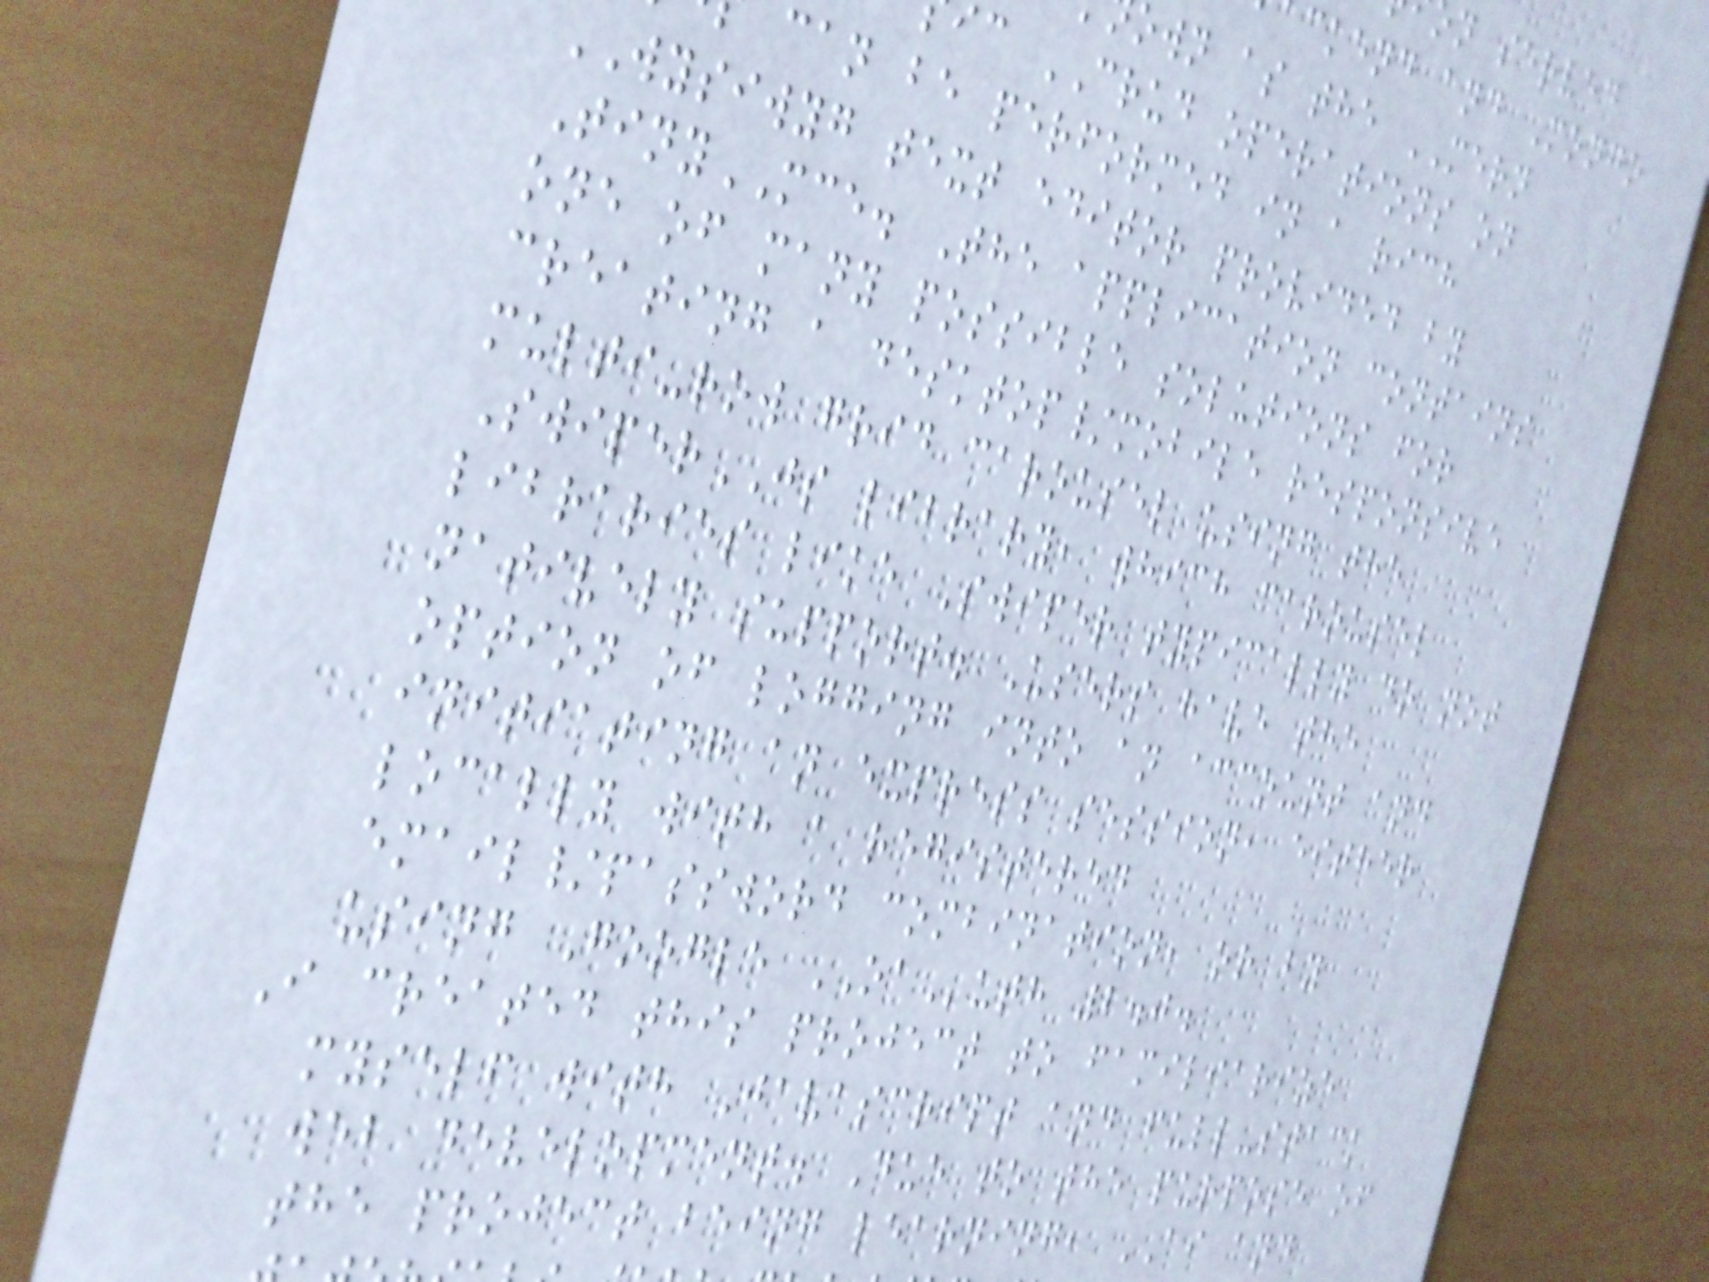ckend and Mongo
own as the MERN
ic CRUD operations on
can be performed in a rich
WYSIWYG text editor provided by
TinyMCE. The application contains
one of many possible solutions for
creating a desktop/mobile responsive
multi-row grid carousel using the
SwiperJS library, which carousel
libraries like Swiper typically do not
natively support. Users have the
option of logging into an account and
initiating an express session, either
locally with a registered
email/password combination, or by
using Google OAuth 2.0.
I created this project to familiarize
myself with Javascript and full-stack
web development. Due to the purpose of
the project being learning, AI and
